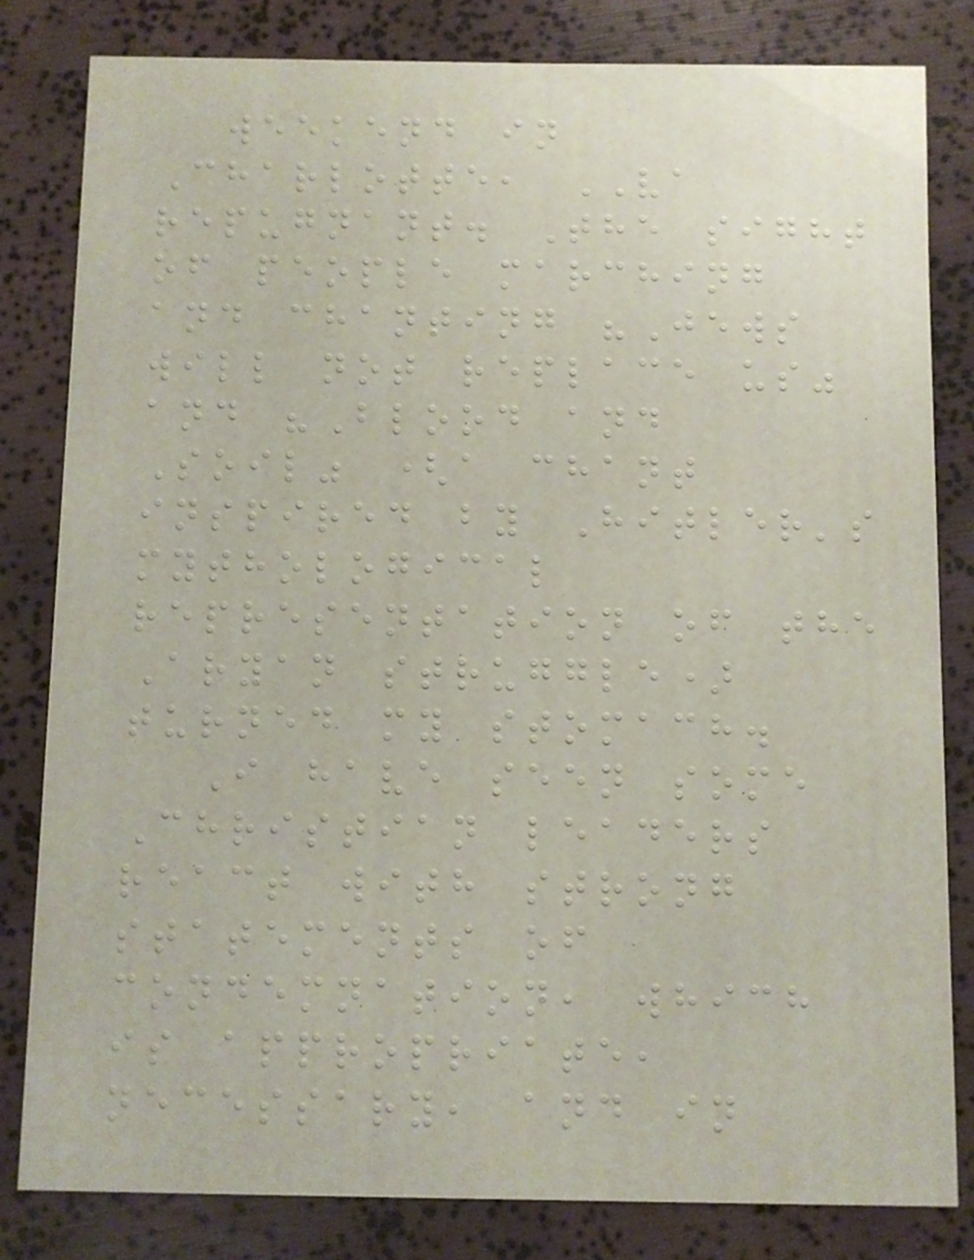weekend in
Charlotte, VA
repugnant. The sight
of people marching
and chanting "Jews
will not replace us"
and "Blood and
Soil" (a chant
inspired by Hitler's
mythological
representation of the
Aryan struggle)
turned my stomach.
I have seen some
Christian leaders
react with strong
statements of
condemnation, which
is appropriate,
necessary, and in
